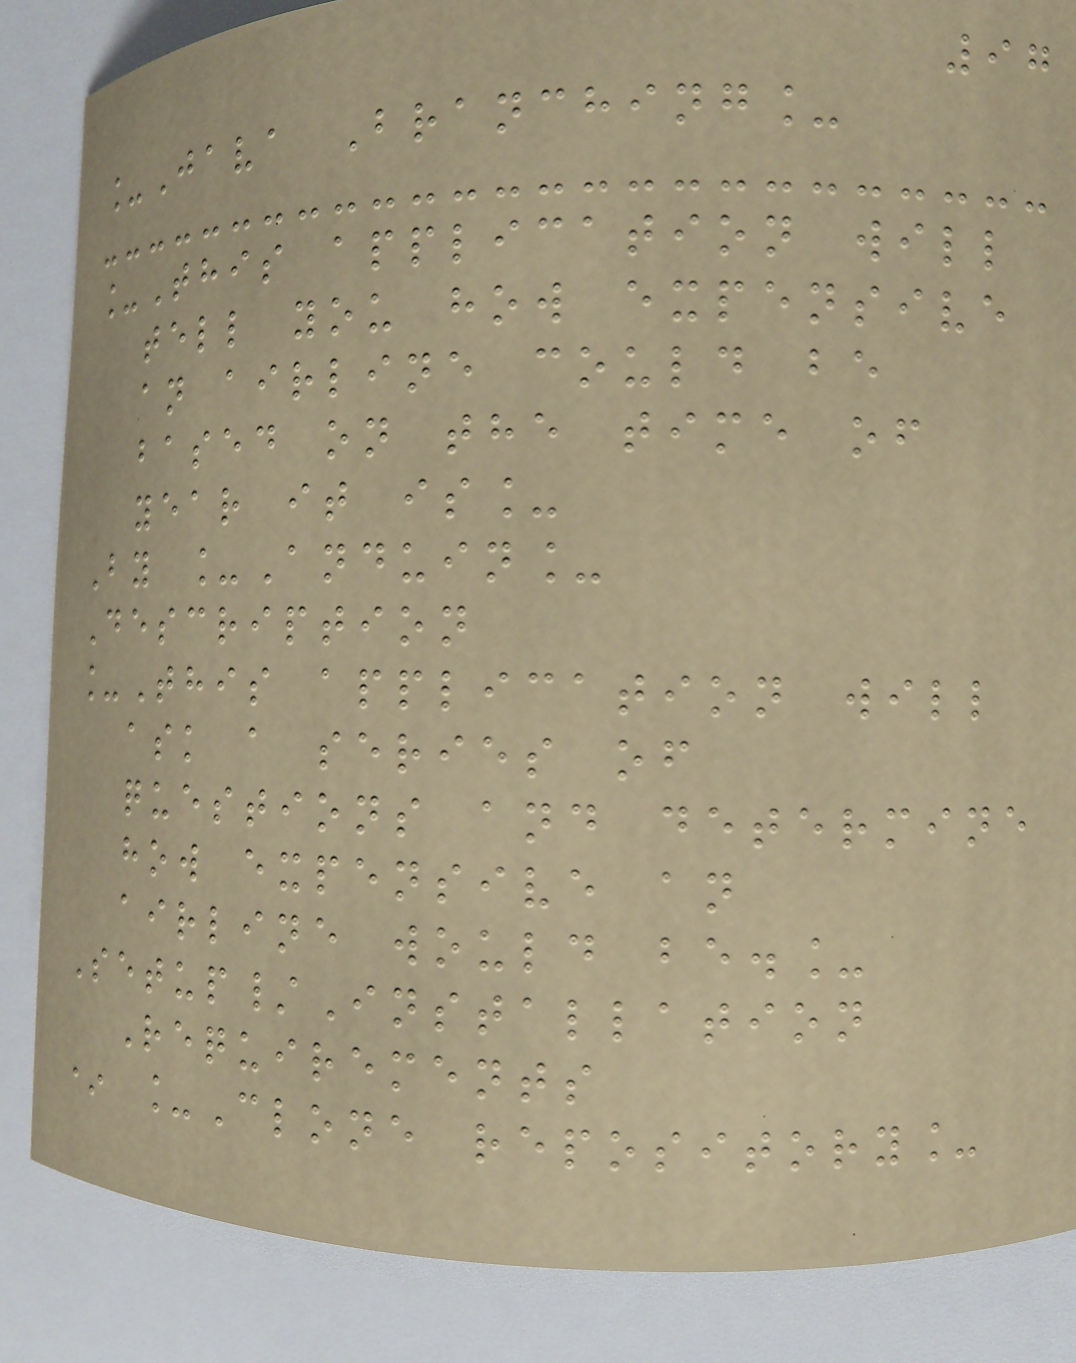97
_Java Branching_
_This application will
tell you how expensive
an airline could be
based on the time of
year it is_
By _Anduin_
Description
_This application will
ask a series of
questions and determine
how expensive an
airline would be._
Setup/Installation
Requirements
* _Clone repository_
